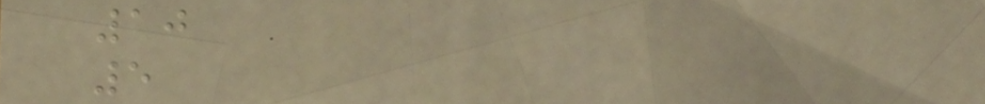10
5
